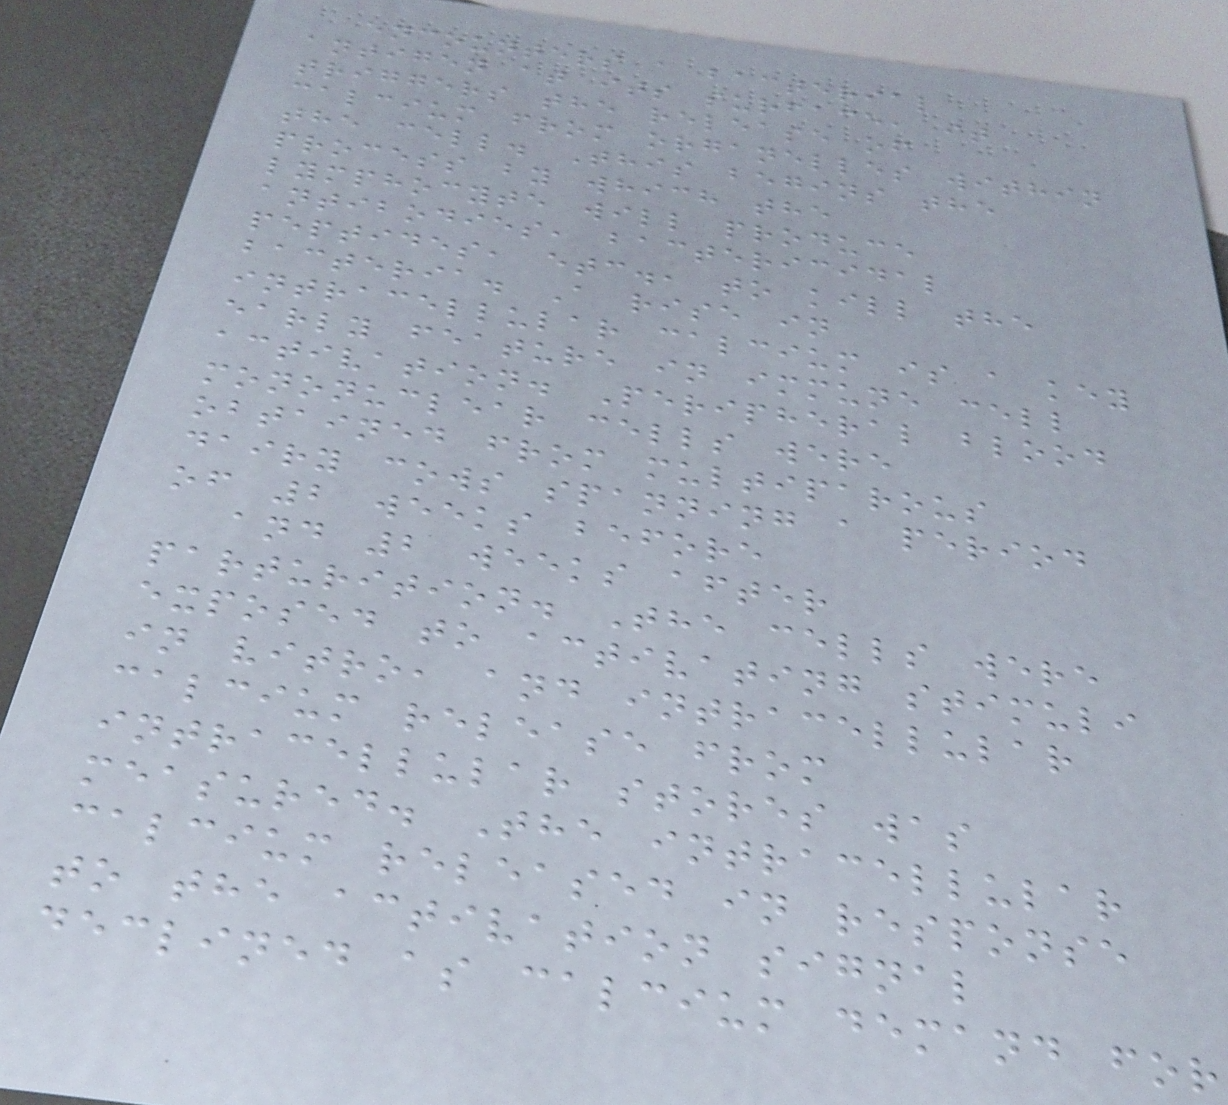encounters a bacterial
antigen at its surface, it
triggers the release of
calcium from organelles within
the cell. This begins the
process by which the
lymphocyte will produce
antibodies, bactericidal
peptides, etc., to kill the
bacteria. A rise in
intracellular calcium is a key
early feature in immune cell
activation. Peripheral blood
mononuclear cells were
obtained from multiparous
dairy cows spanning a period
of 2 weeks before
and 2 weeks after
parturition. The cells were
exposed to activating stimuli
in vitro, and intracellular
calcium release from
intracellular stores was
measured. The intracellular
calcium released in response
to the activation signal
declined as calcium demand for
